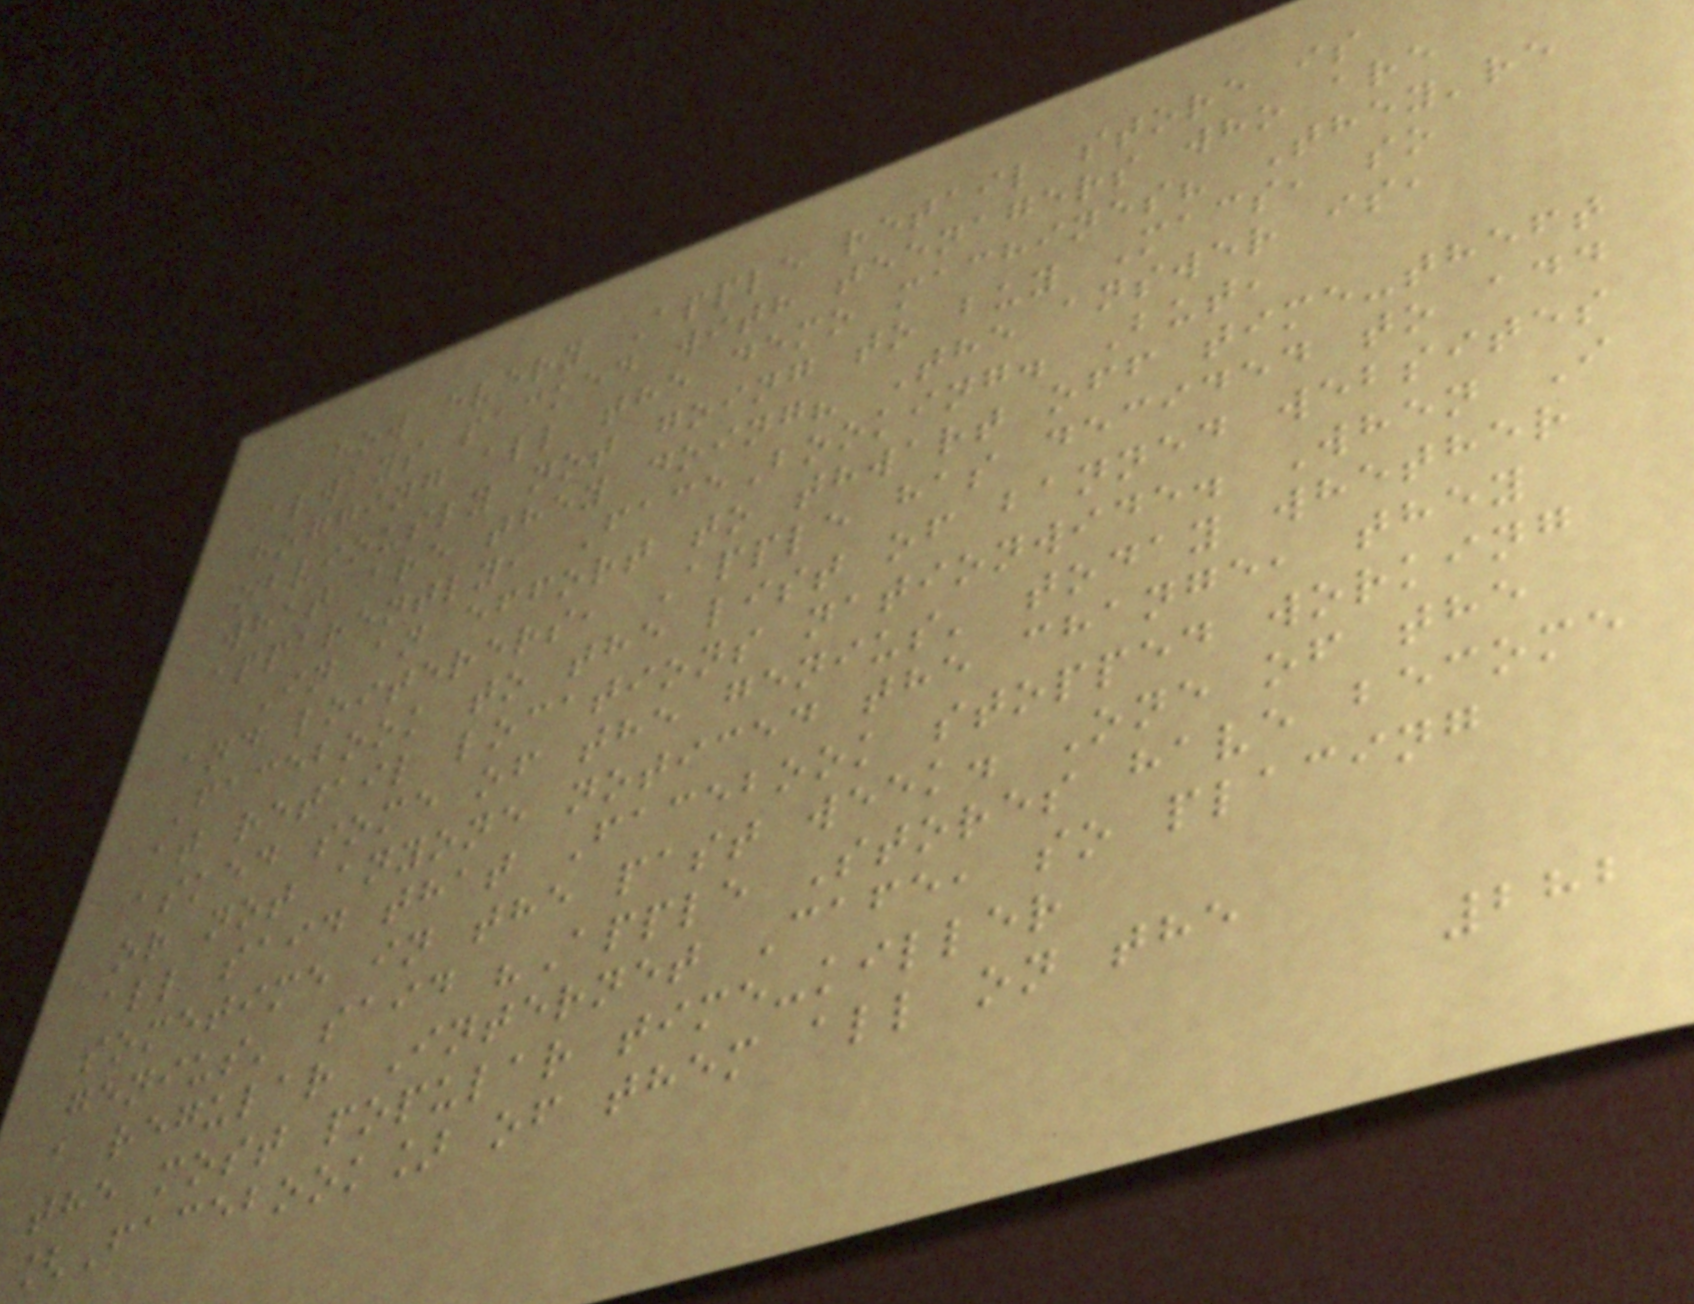how every Apple retail store is
always packed with teenagers who are
hogging all the demo machines? They're
obviously not going to buy Macs, so
what are they doing? The answer is,
apparently, FaceBooking. But,
In an effort to thwart off time-theft
and loiterers, Apple has decided to add
Facebook to the list of banned websites
at retail locations nationwide. When I
asked some of the genius' today whether
or not anyone noticed the change, they
all said that Facebook stopped working
sometime in the past week. One of the
genius' said "Apple Stores have become
a regular Internet Cafe, so placing
the most popular time-killer
[Facebook] of them all on the
282
